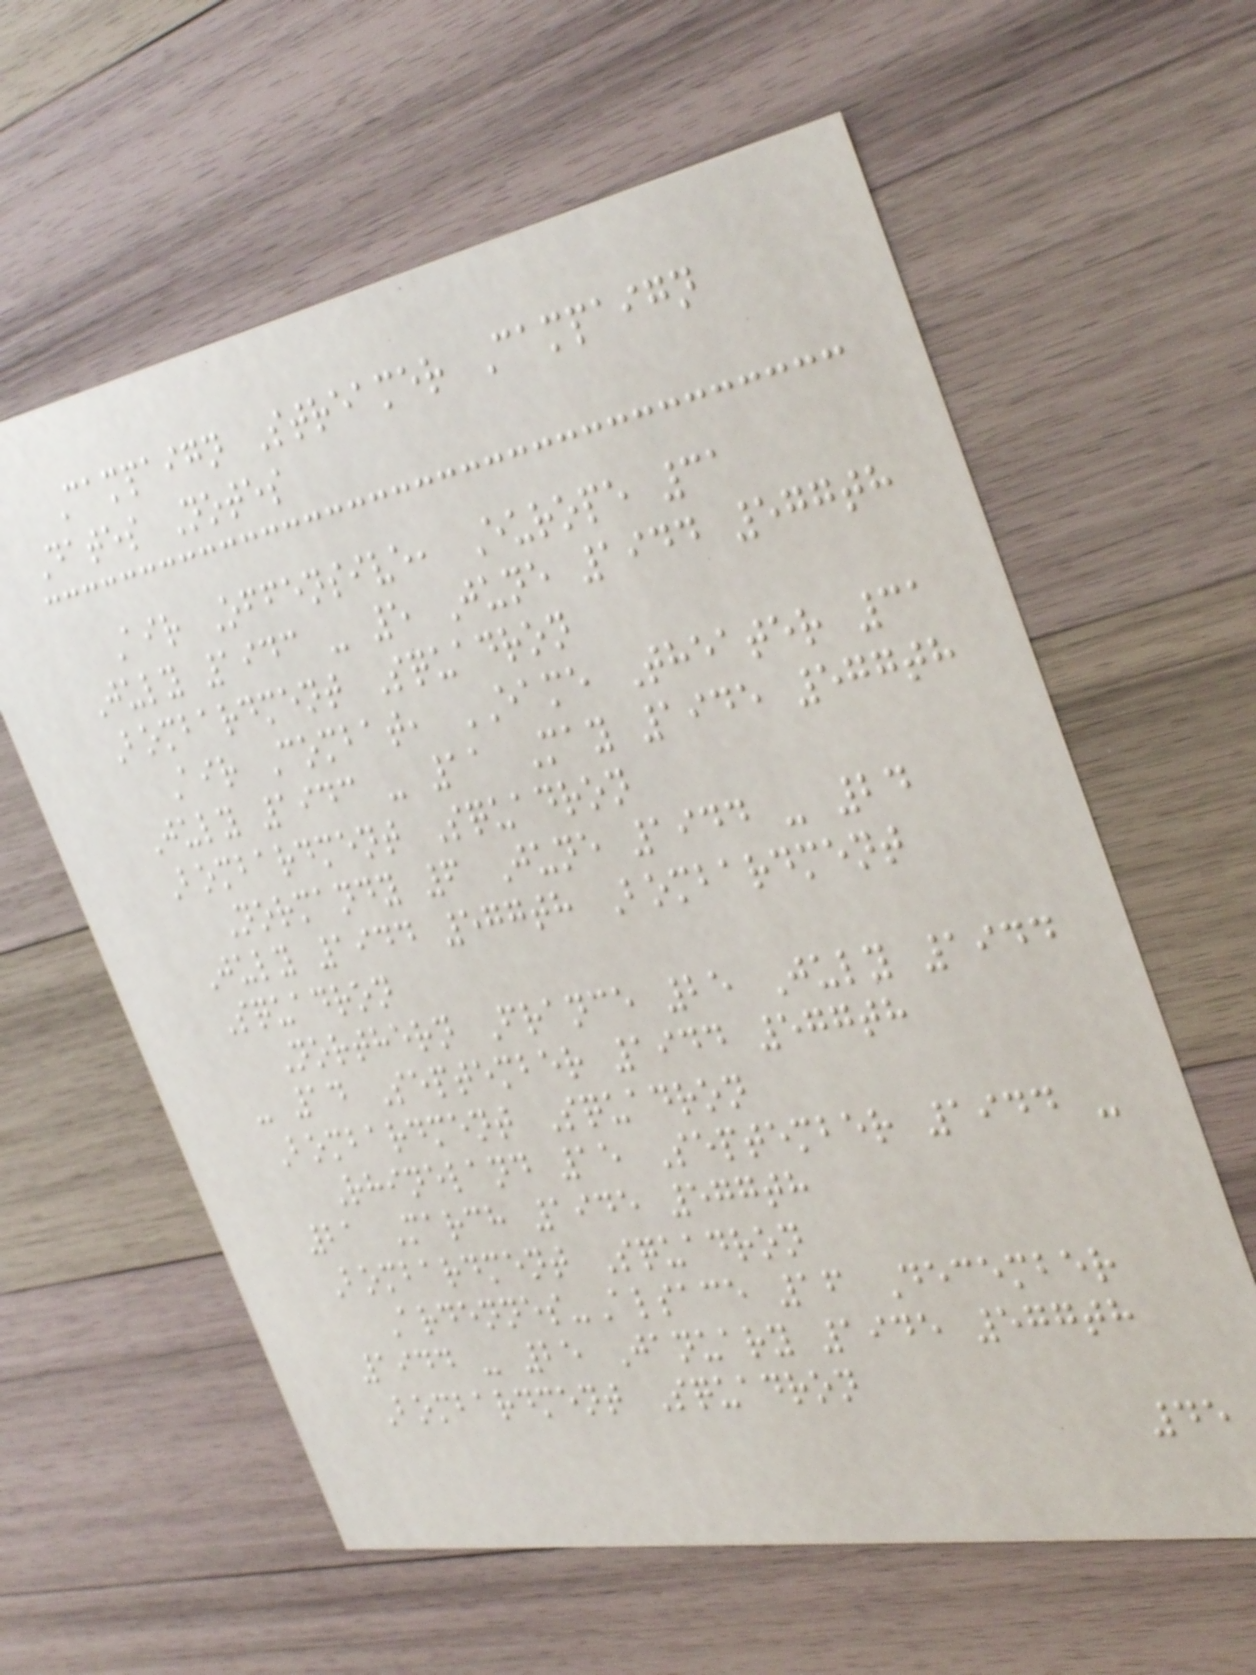Campaign Streamer Campaign
Dates Notes
Air Offensive, Europe 31
July 1943 - 5 June 1944 577th
Bombardment Squadron
Air Combat, EAME Theater 31
July 1943 - 11 May 1945 577th
Bombardment Squadron
Normandy 6 June 1944 - 24
July 1944 577th Bombardment
Squadron
Northern France 25 July 1944
- 14 September 1944 577th
Bombardment Squadron
Rhineland 15 September 1944 -
21 March 1945 577th
Bombardment Squadron
Ardennes-Alsace 16 December
1944 - 25 January 1945 577th
Bombardment Squadron
45
